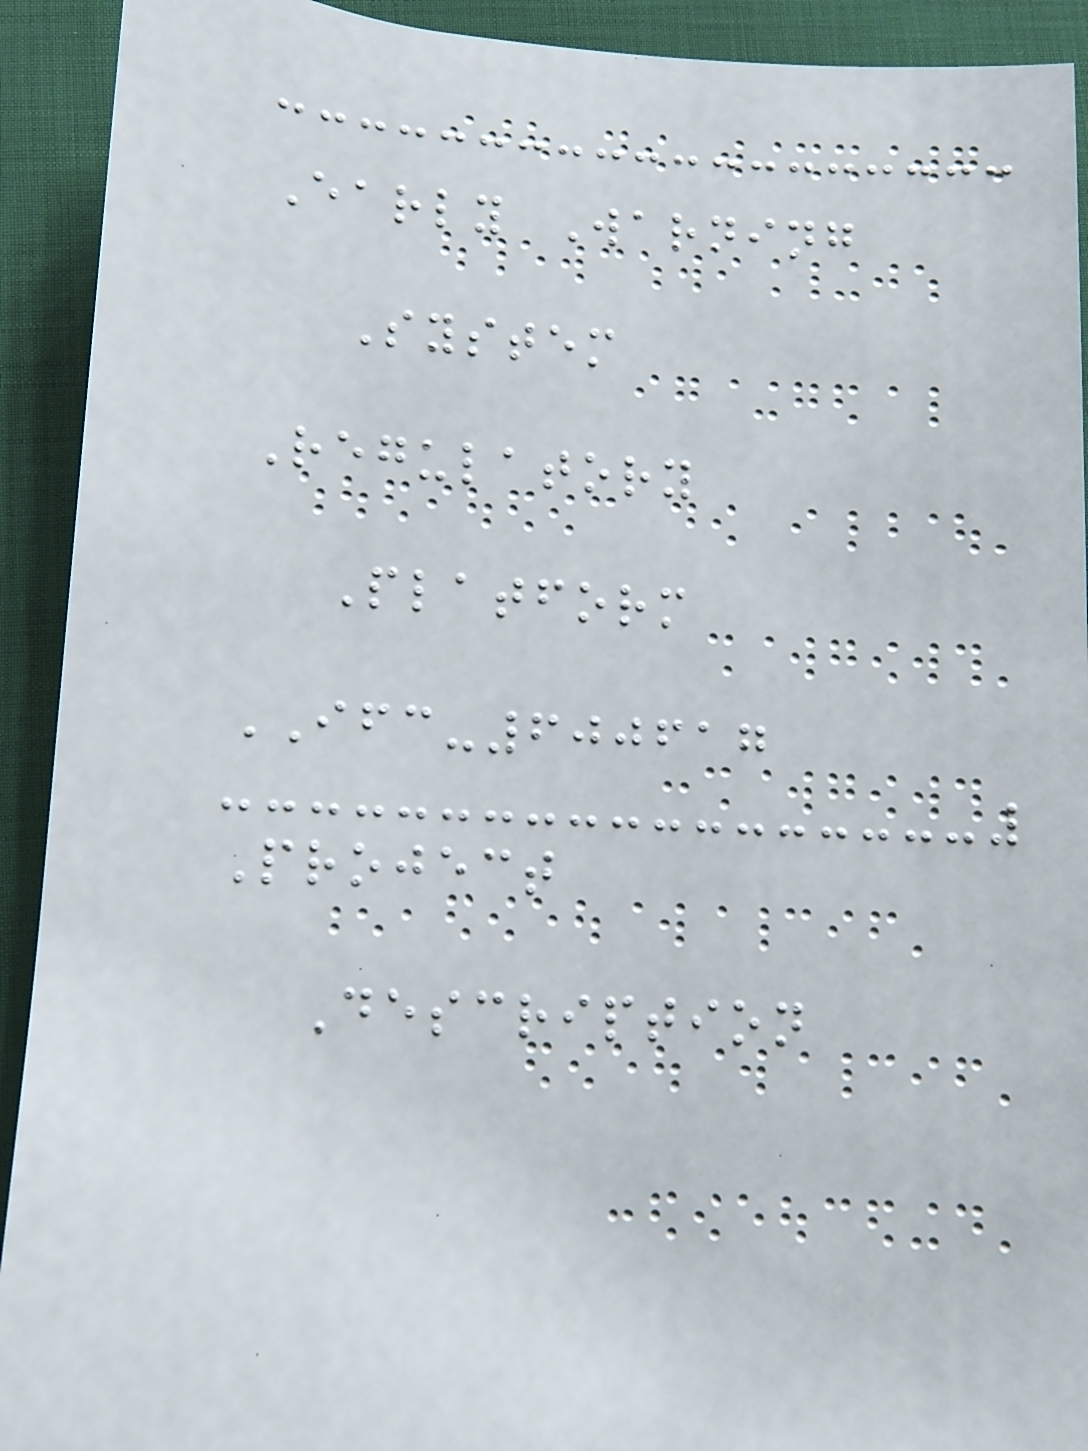Early Warning
System
Regulatory
Platform
IFC-600617
Project
Description
